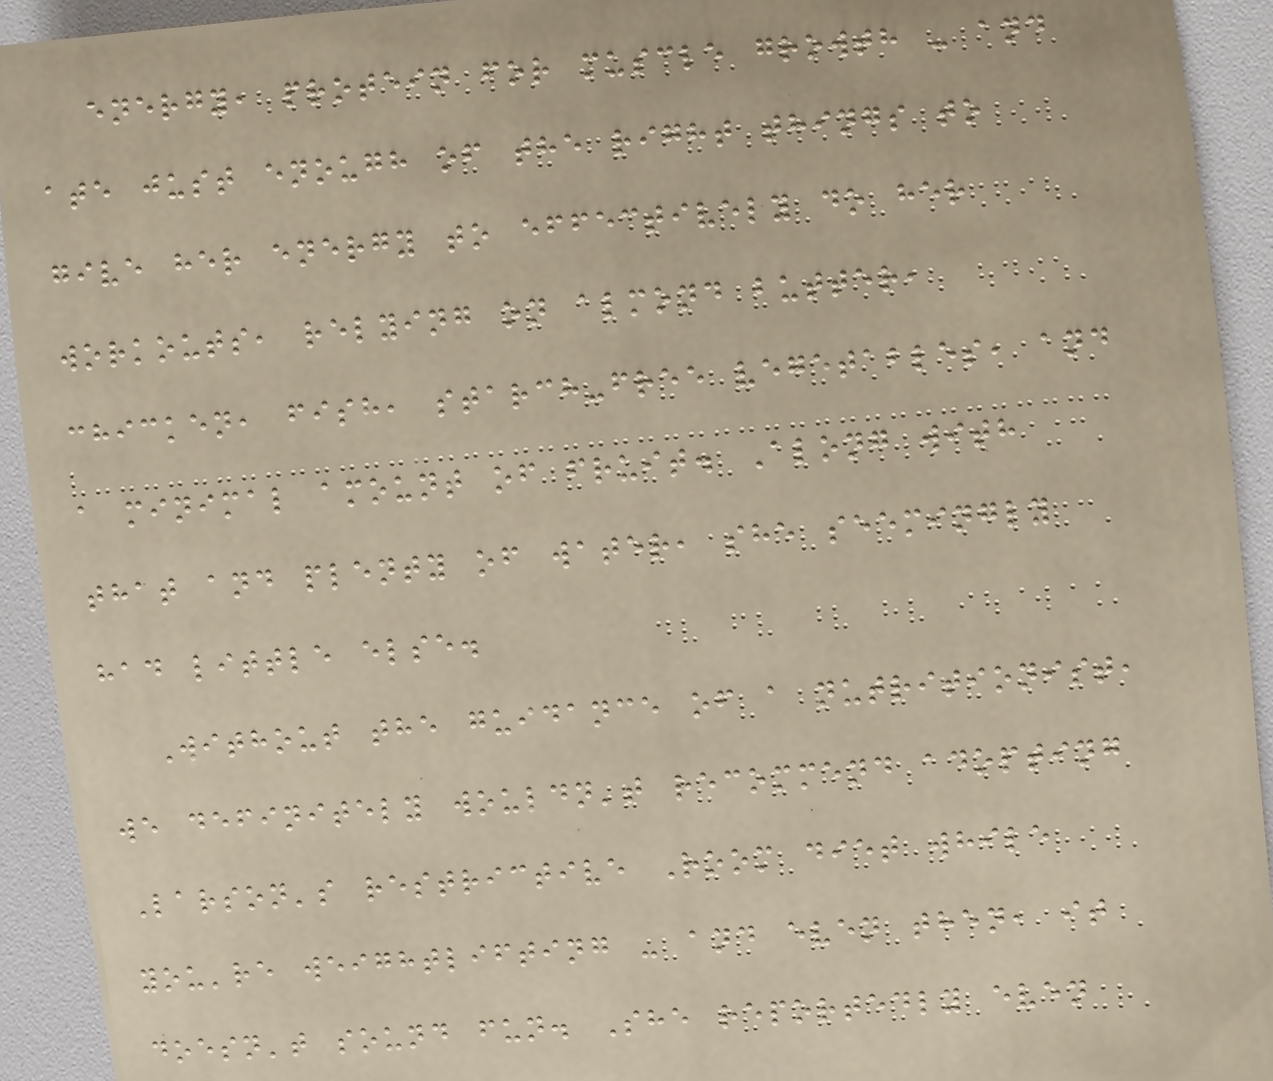energy, protein for muscle growth - and
ate just enough of the right things to
give her energy to effectively do her
workouts, relying on almond butter,
chicken, fish, starch-free vegetables, and
a minimal amount of fruit. Along with
that and plenty of water, she seemingly
had little else.
Without the guidance of a nutritionist,
we definitely wouldn't recommend adopting
Larson's restrictive Room diet while
you're weightlifting - and even then, it
doesn't sound fun. She reportedly even
